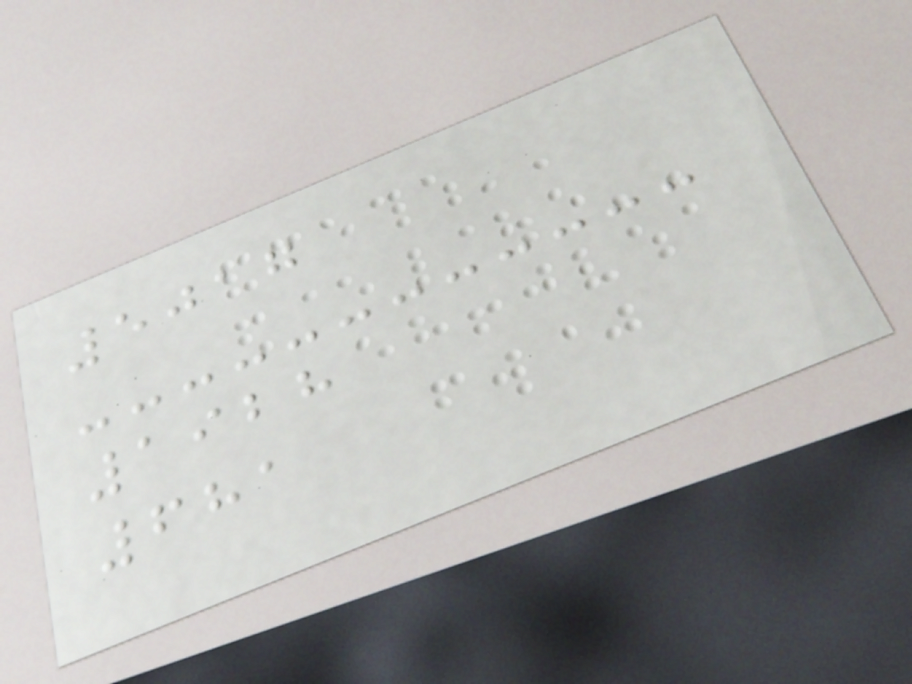5017
1928
681
